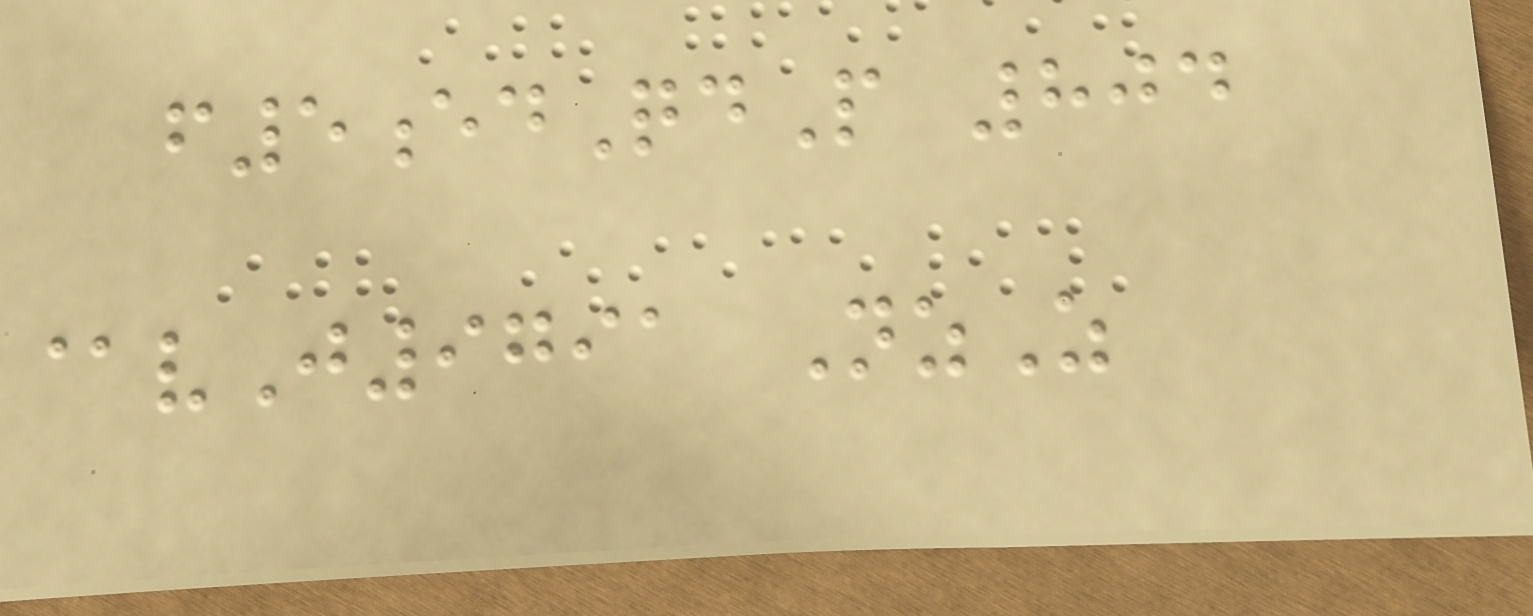f5edQdP 804
@vJ9791 NzZ
